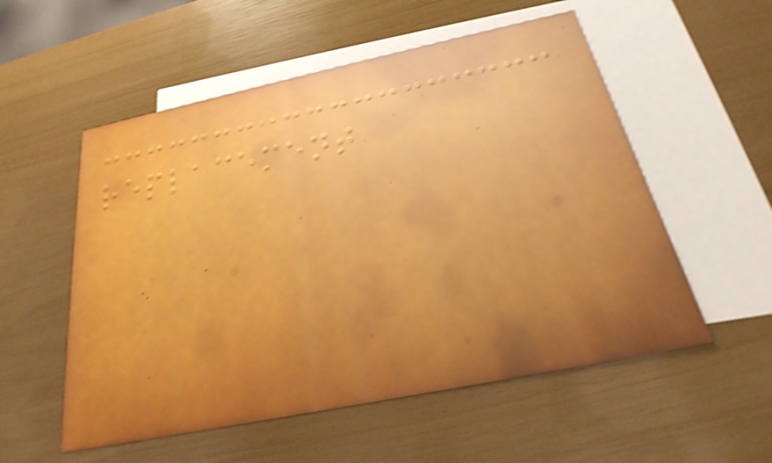replacement
